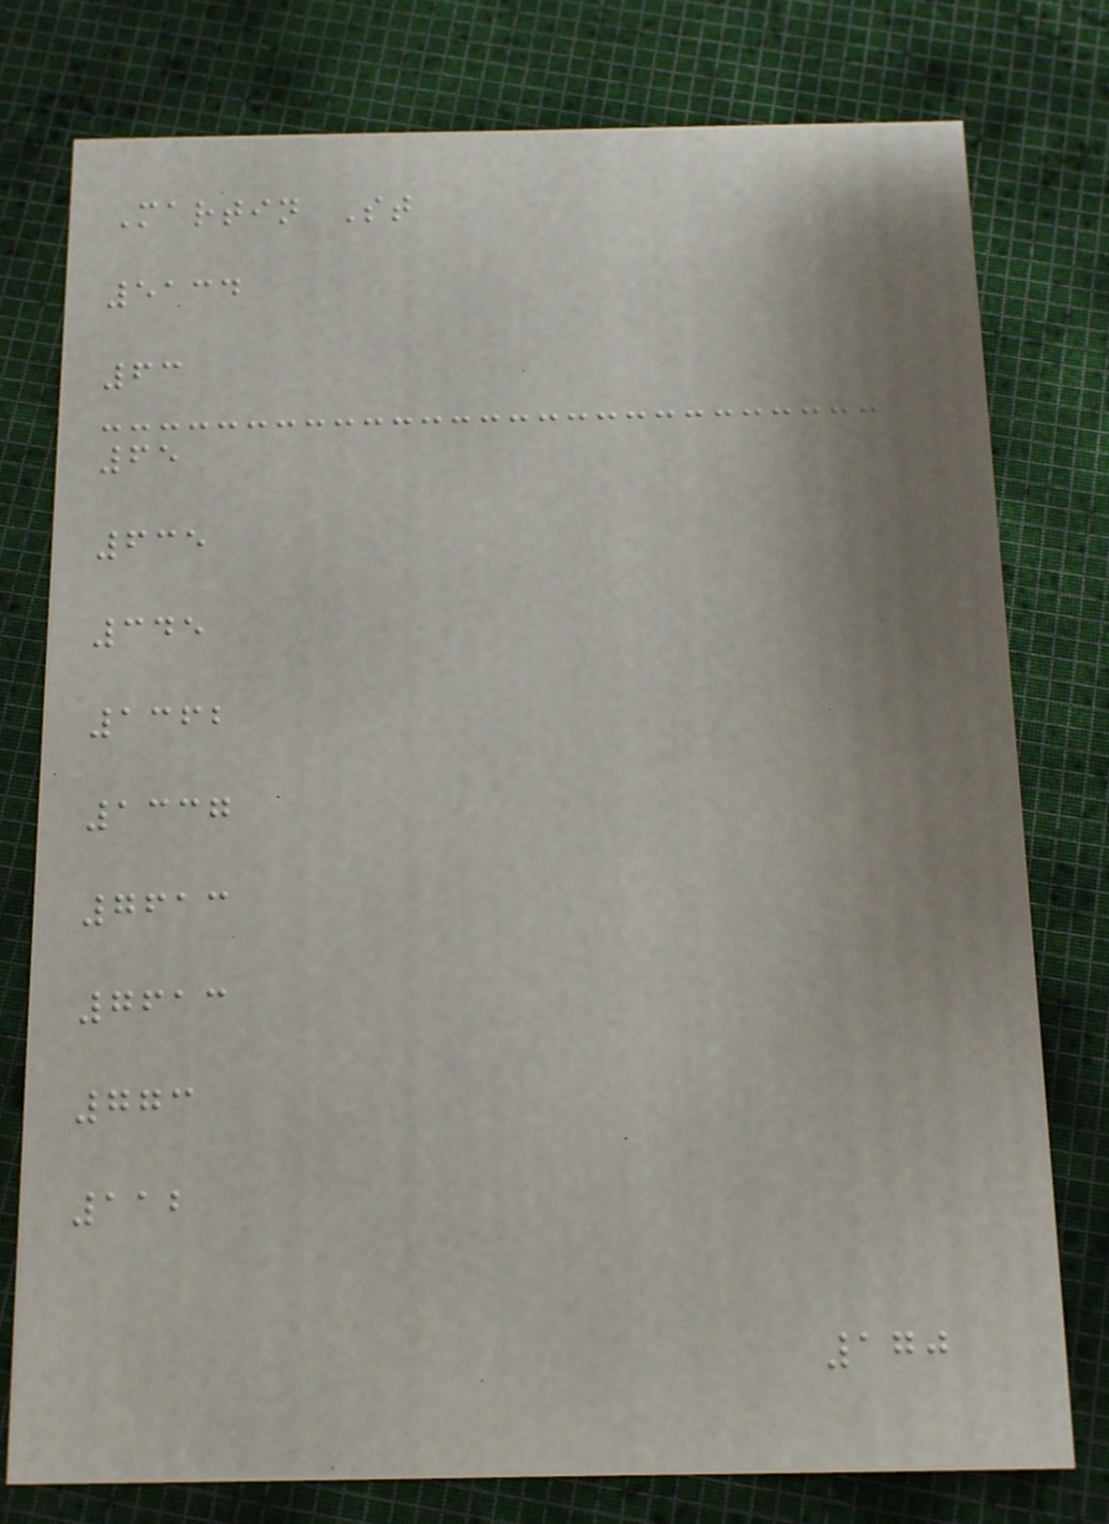Martin St
5134
63
65
635
345
1362
1337
7613
7613
773
112
170
